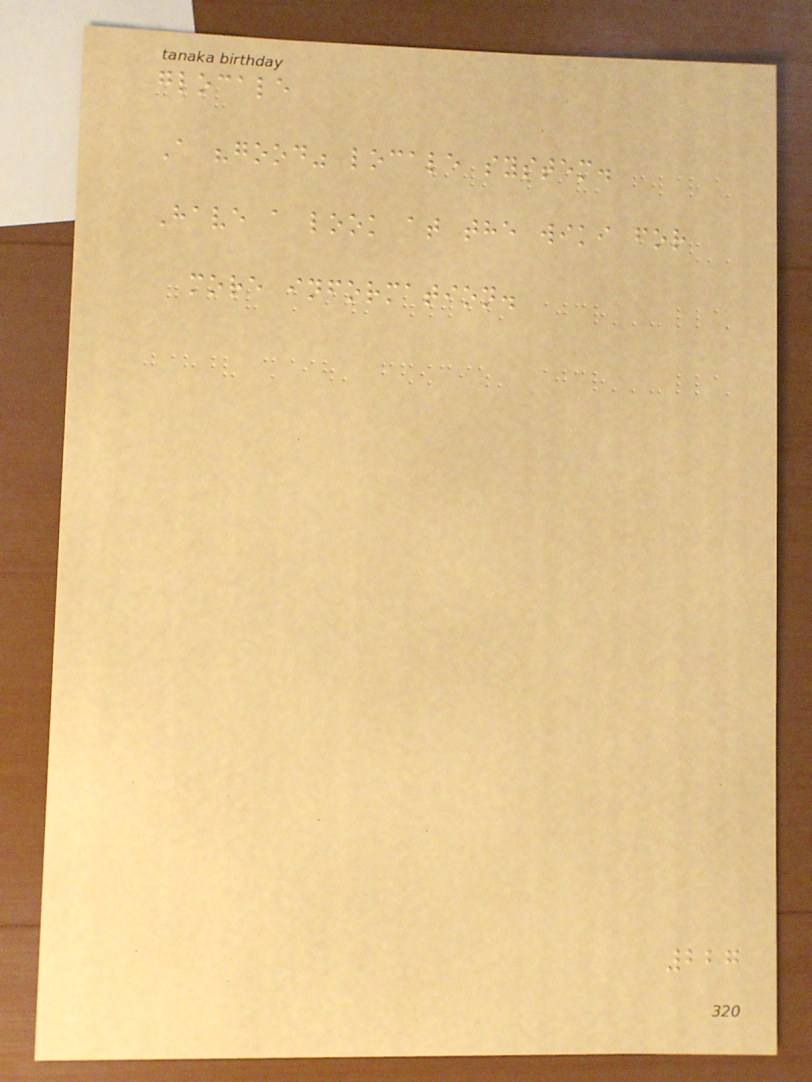glocale
A "good" locale system.
Have a look at the wiki for
more information.
227
